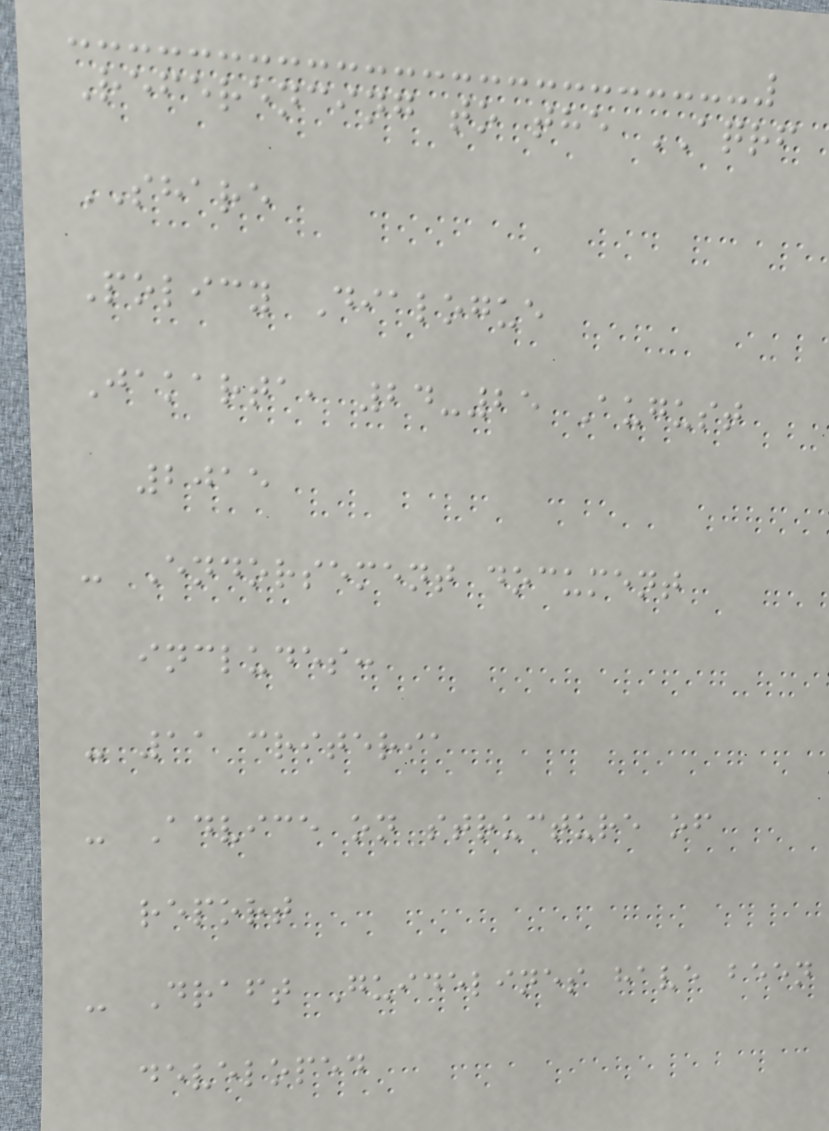Referencing to the AQRF
SHARE
Policy Dialogue
Jakarta, 24-25 August
2015
- Endorsement document
includes:
- 11 criteria
- Advice on structure of
report
- Draft Guidelines have been
developed
